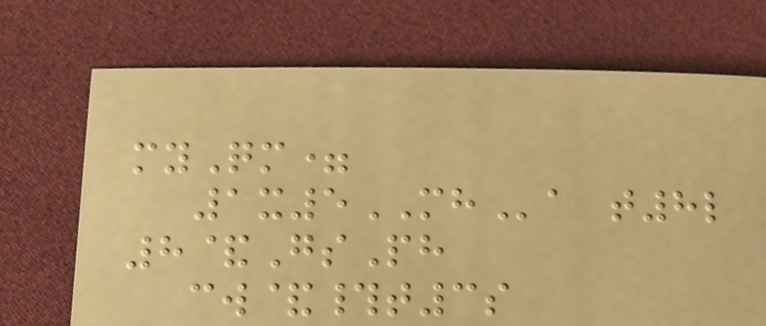myQm=
1x5MHa t8l
8&GsPh
cw&#t3s
